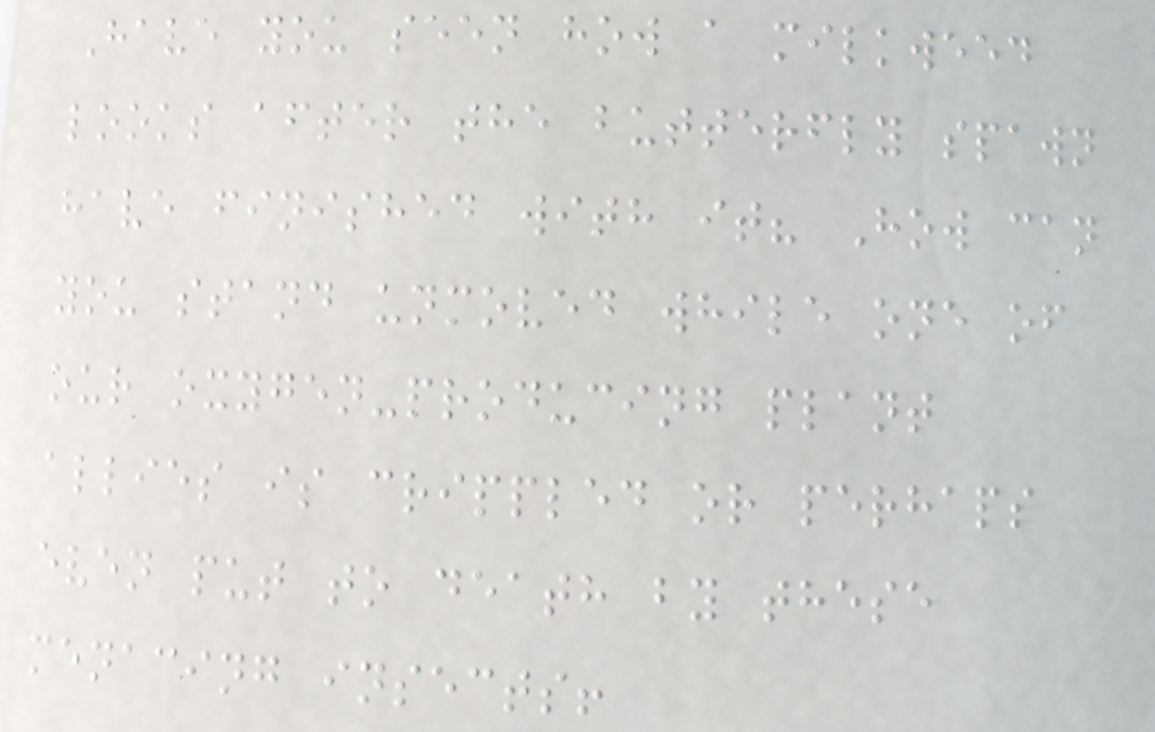Have you seen how a milkweed
looks after the butterfly spawn
have finished with it? How can
you stand unmoved while one of
our oxygen-producing plant
allies is crippled or perhaps
even put to death by these
menacing insects!
